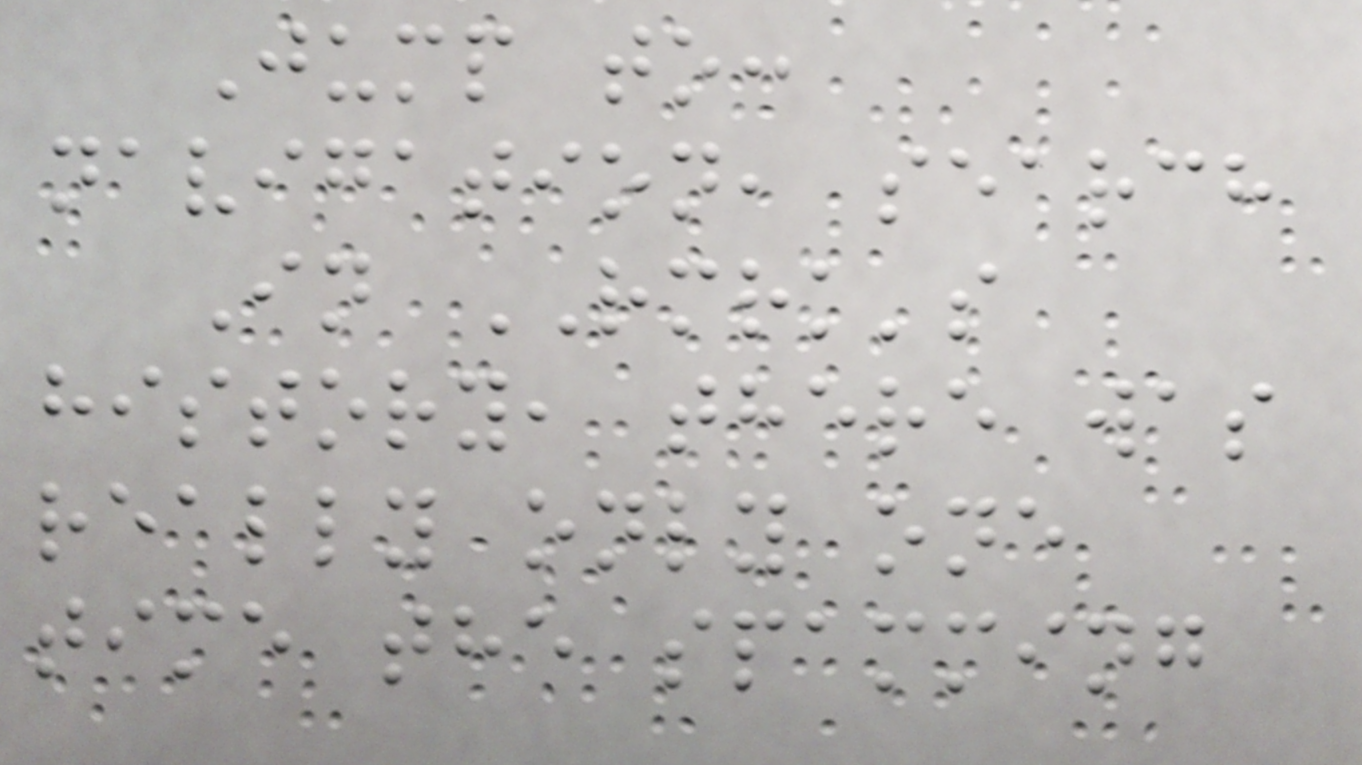Jump to:
navigation, search
In RMRK's
history, there was
really only one
time the spamming
